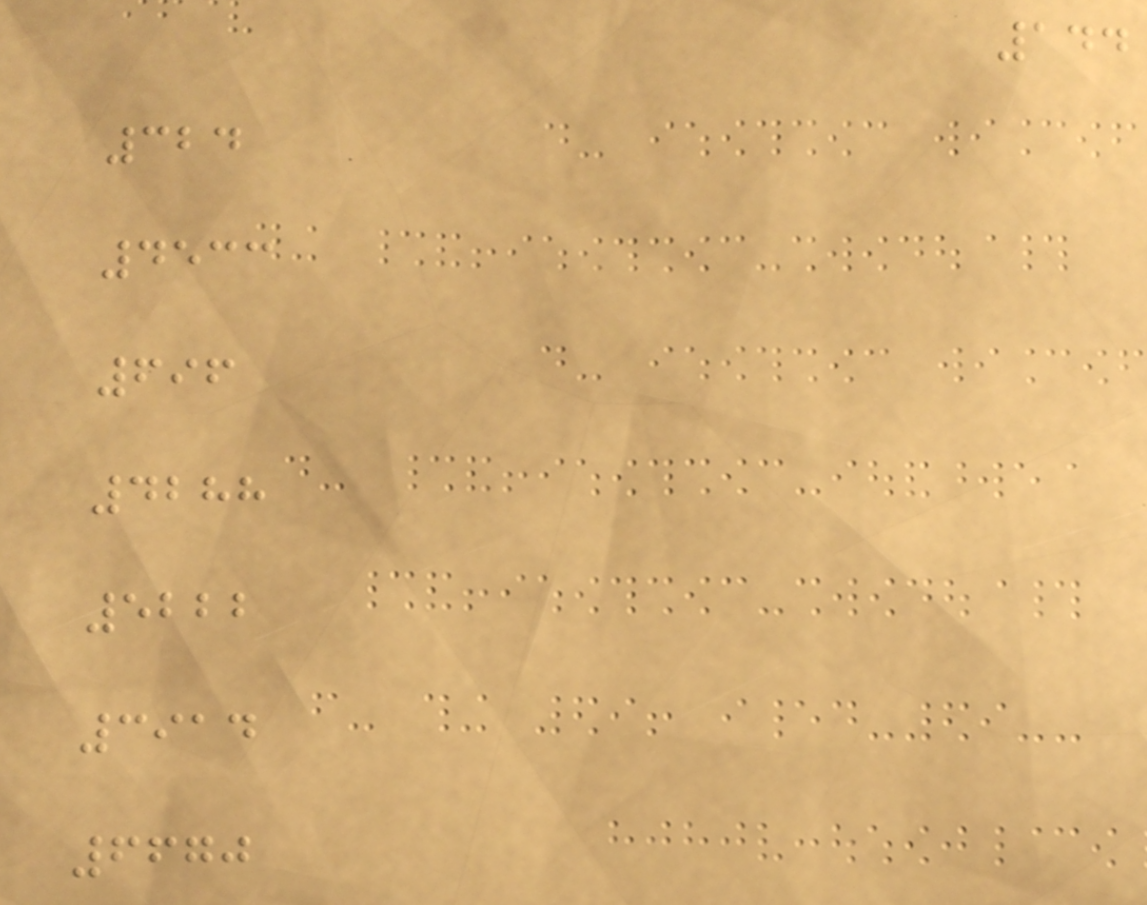144
324
4533
696
4288
5222
3914
6670
